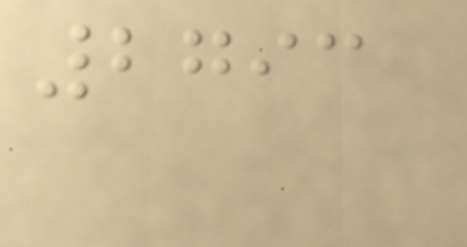2793
